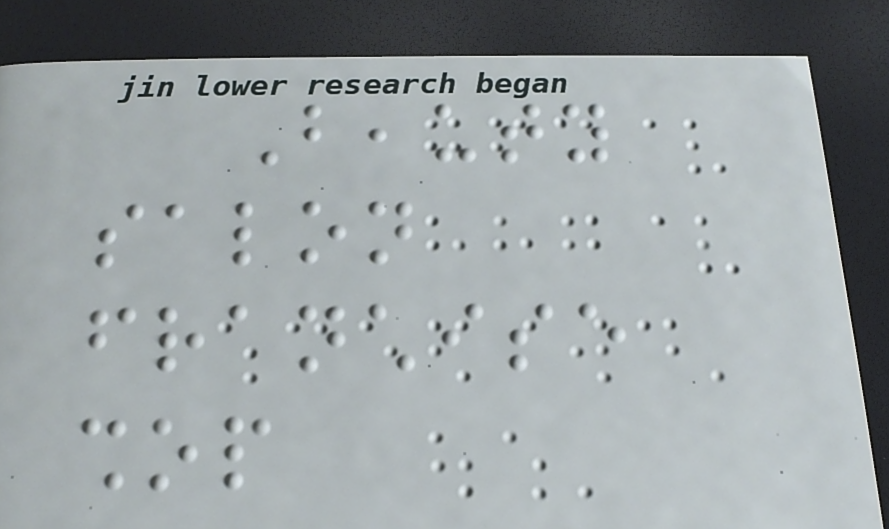Beauty
salon
franchise
shop
